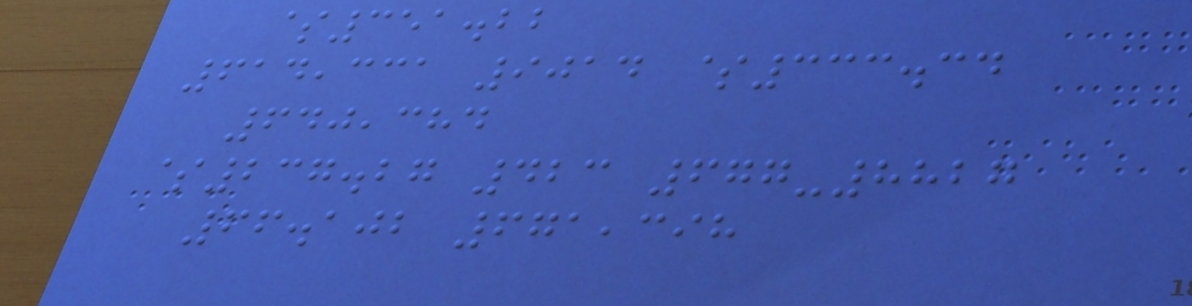$351.22
614,331 9014 $333.34
640,384
$237.27 423 677-8827
66.102 671,398
